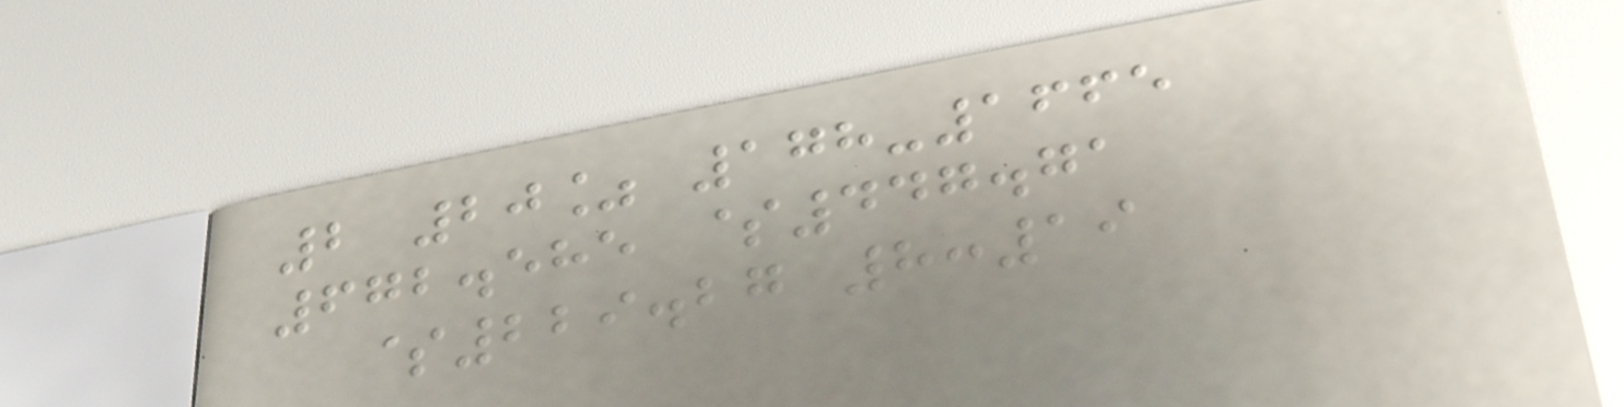2 20% 178-1665
672.585 $447.71
$229.27 8:19
